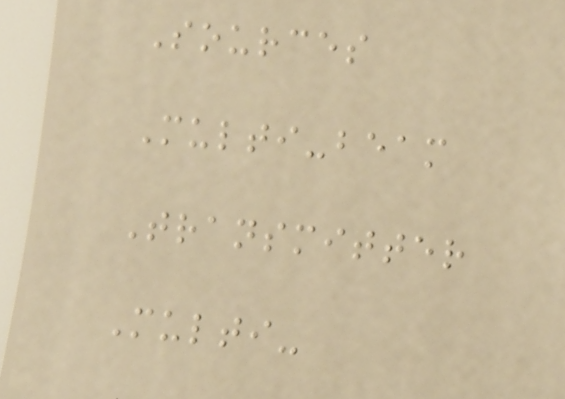Sources
Multi-beam
Transmitter
Multi-
